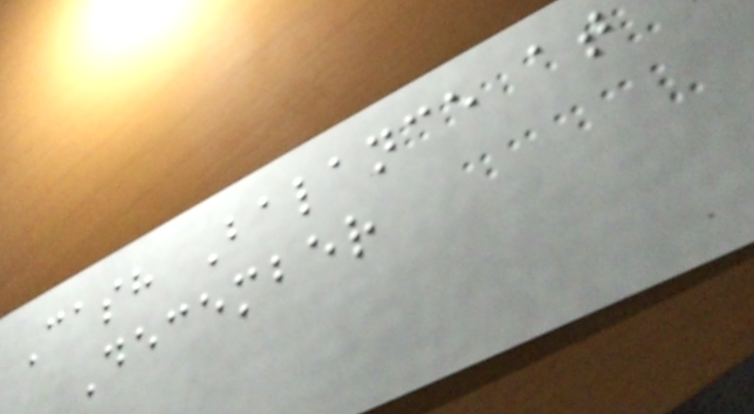Cash Balance at
December
